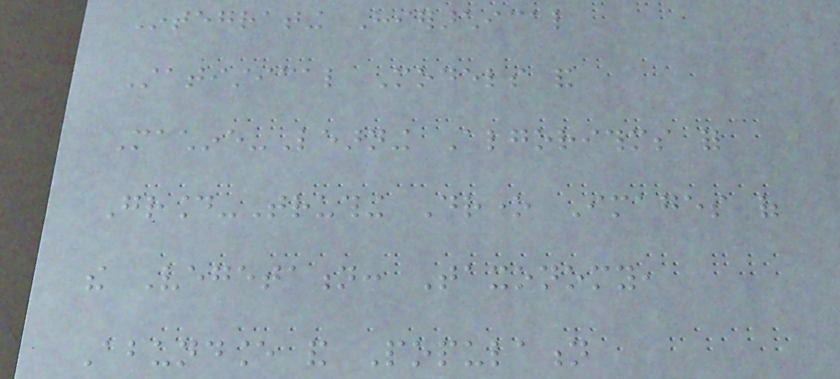Integrating Hierarchical
Statistical Models and
Machine-Learning Algorithms for
Ground-Truthing Drone Images of
the Vegetation: Taxonomy,
Abundance and Population
